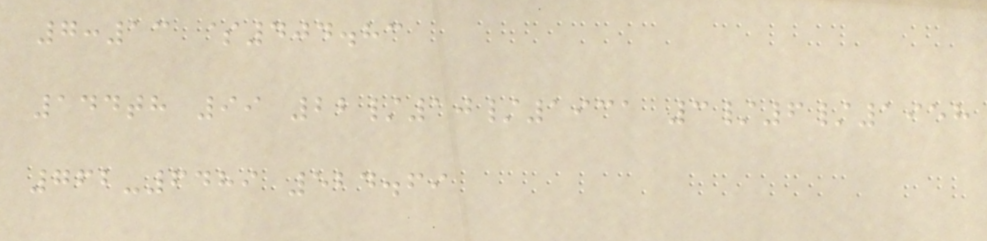7:13 $404.83
144th 99 22/10/1931 3/6/1958
762-6489 524.69
